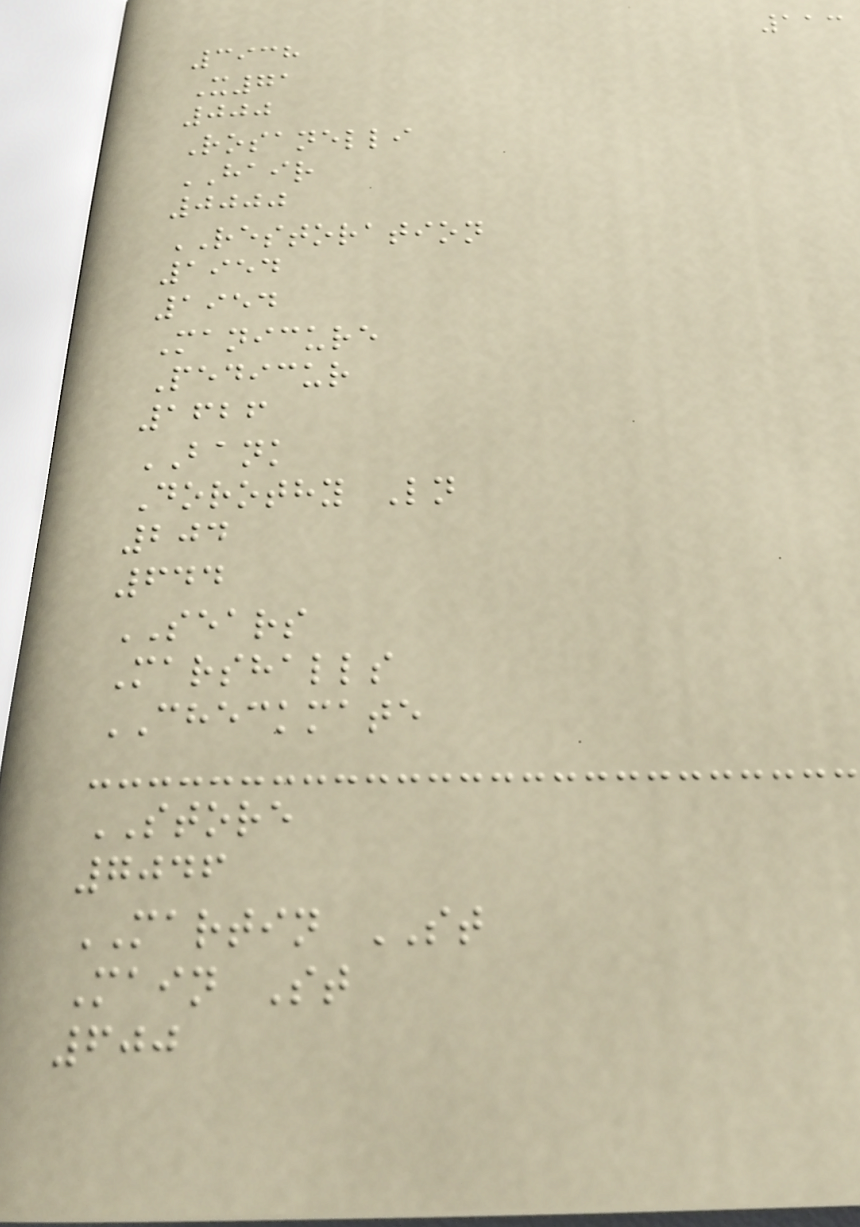113
3938
X71
000
Rosanelli
HAIR
0000
RESTORATION
1954
1954
Manicure
Pedicur
1626
BANK
Dorothy Ln
204
644
SEARS
Marshalls
CHECKMATE
STORE
7046
MARTIN ST
Main St
600
